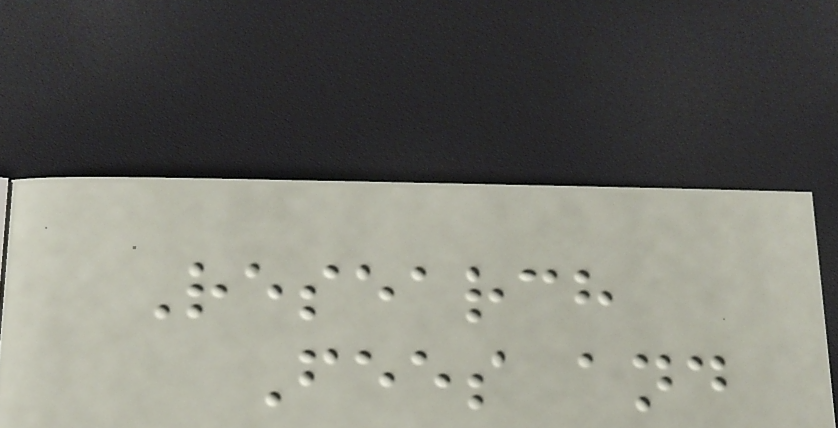Research
Fees and
